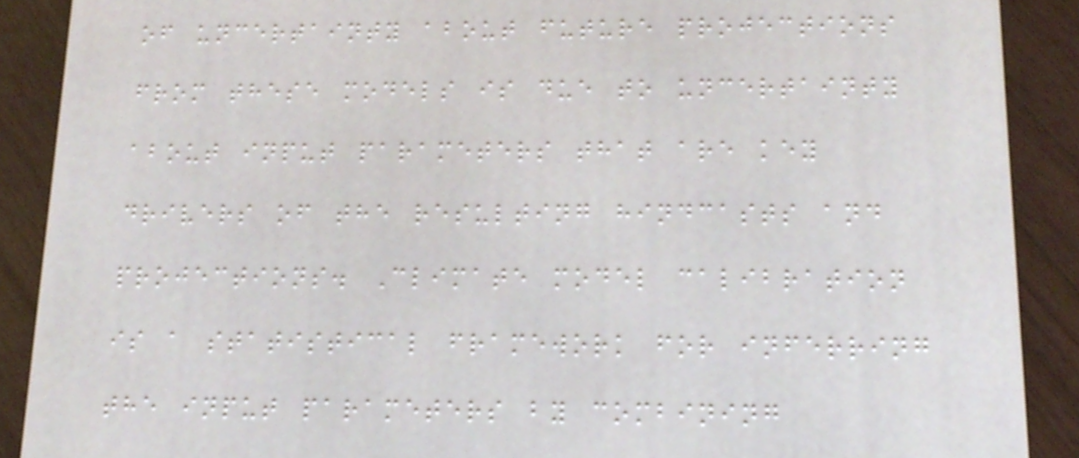of uncertainty about future projections
from these models is due to uncertainty
about input parameters that are key
drivers of the resulting hindcasts and
projections. Climate model calibration
is a statistical framework for inferring
the input parameters by combining
